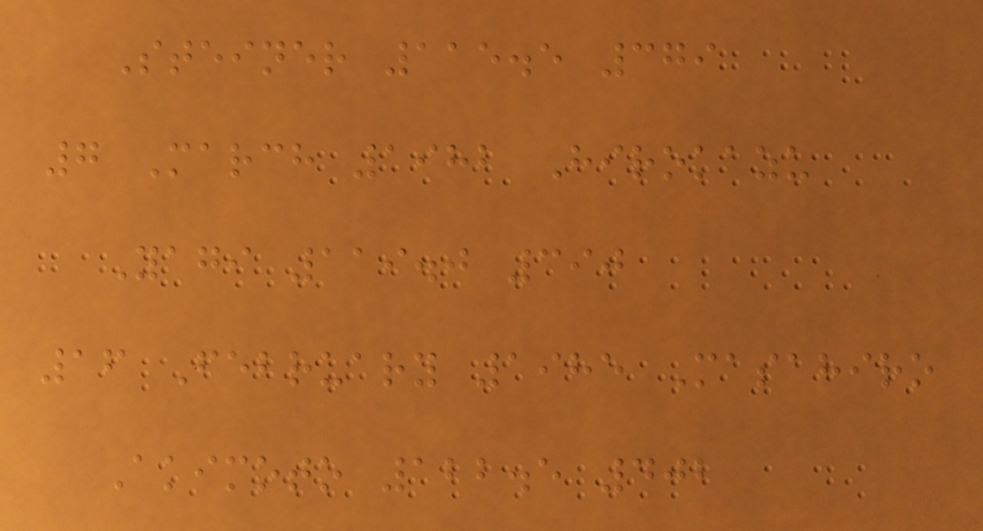Steiner 115.5 379
7 March 1982 Hirokazu
Yagi 119.0 390
16 February 1985 Masahiro
Akimoto 122.5 402
